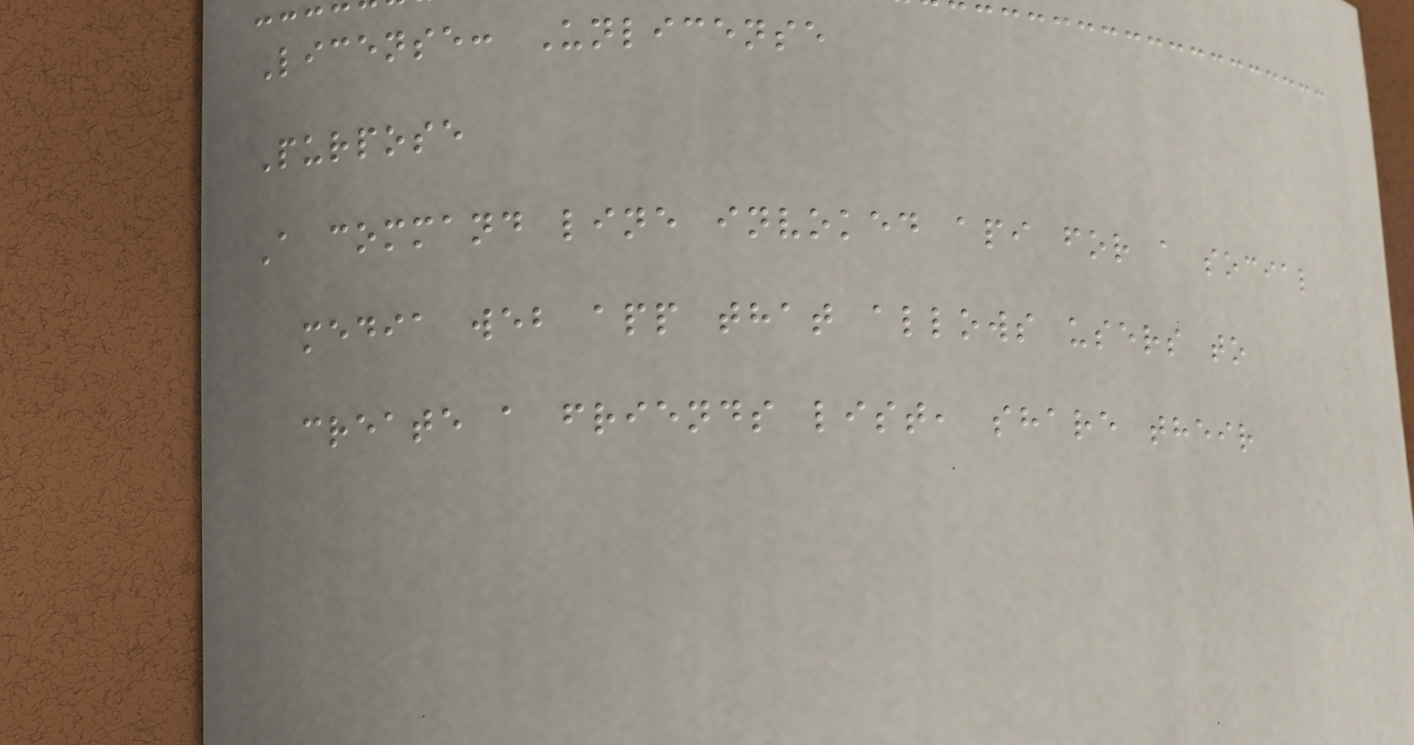License: Unlicense
Purpose
A command line invoked api for a social
media web app that allows users to
create a friends list, share their
